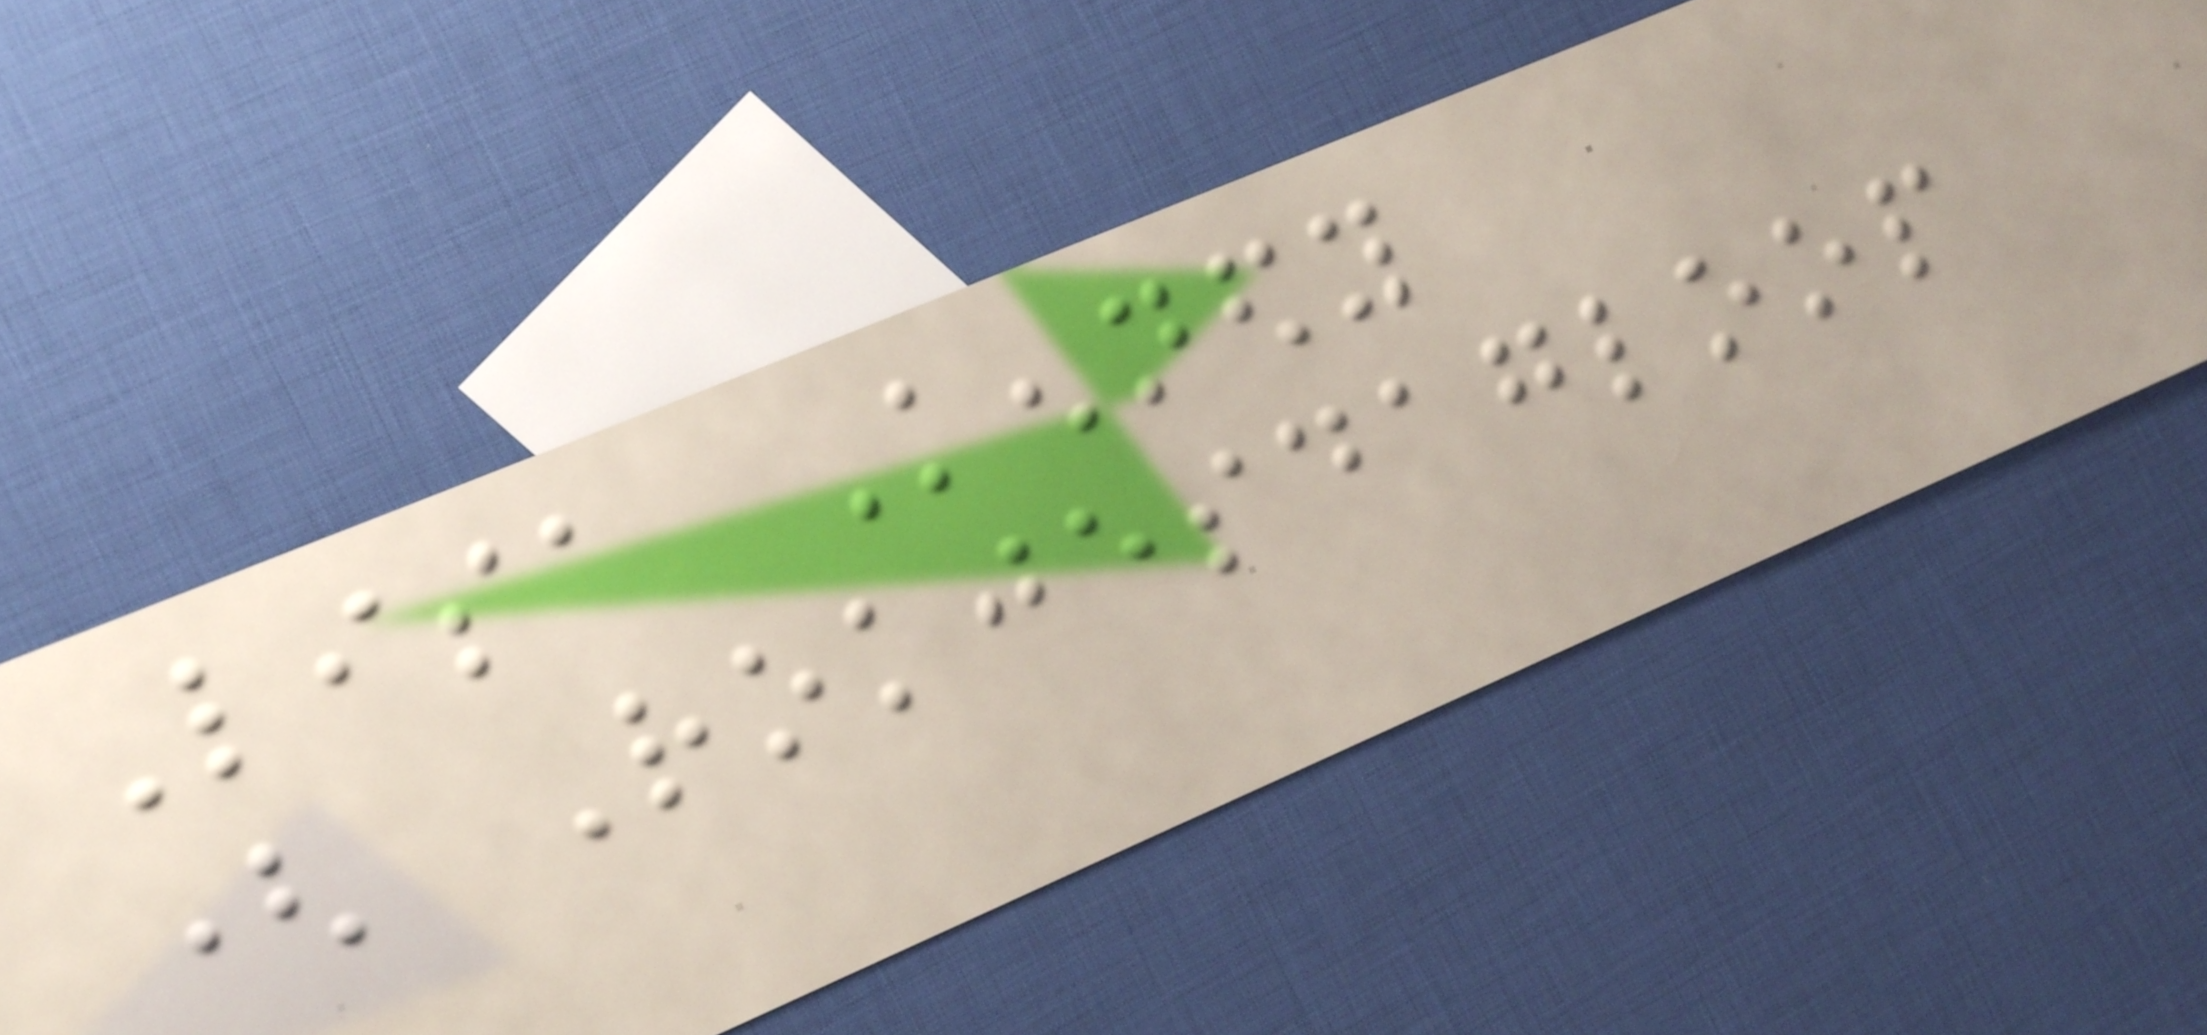Lisa Kennedy
( Rokjesdagloop
